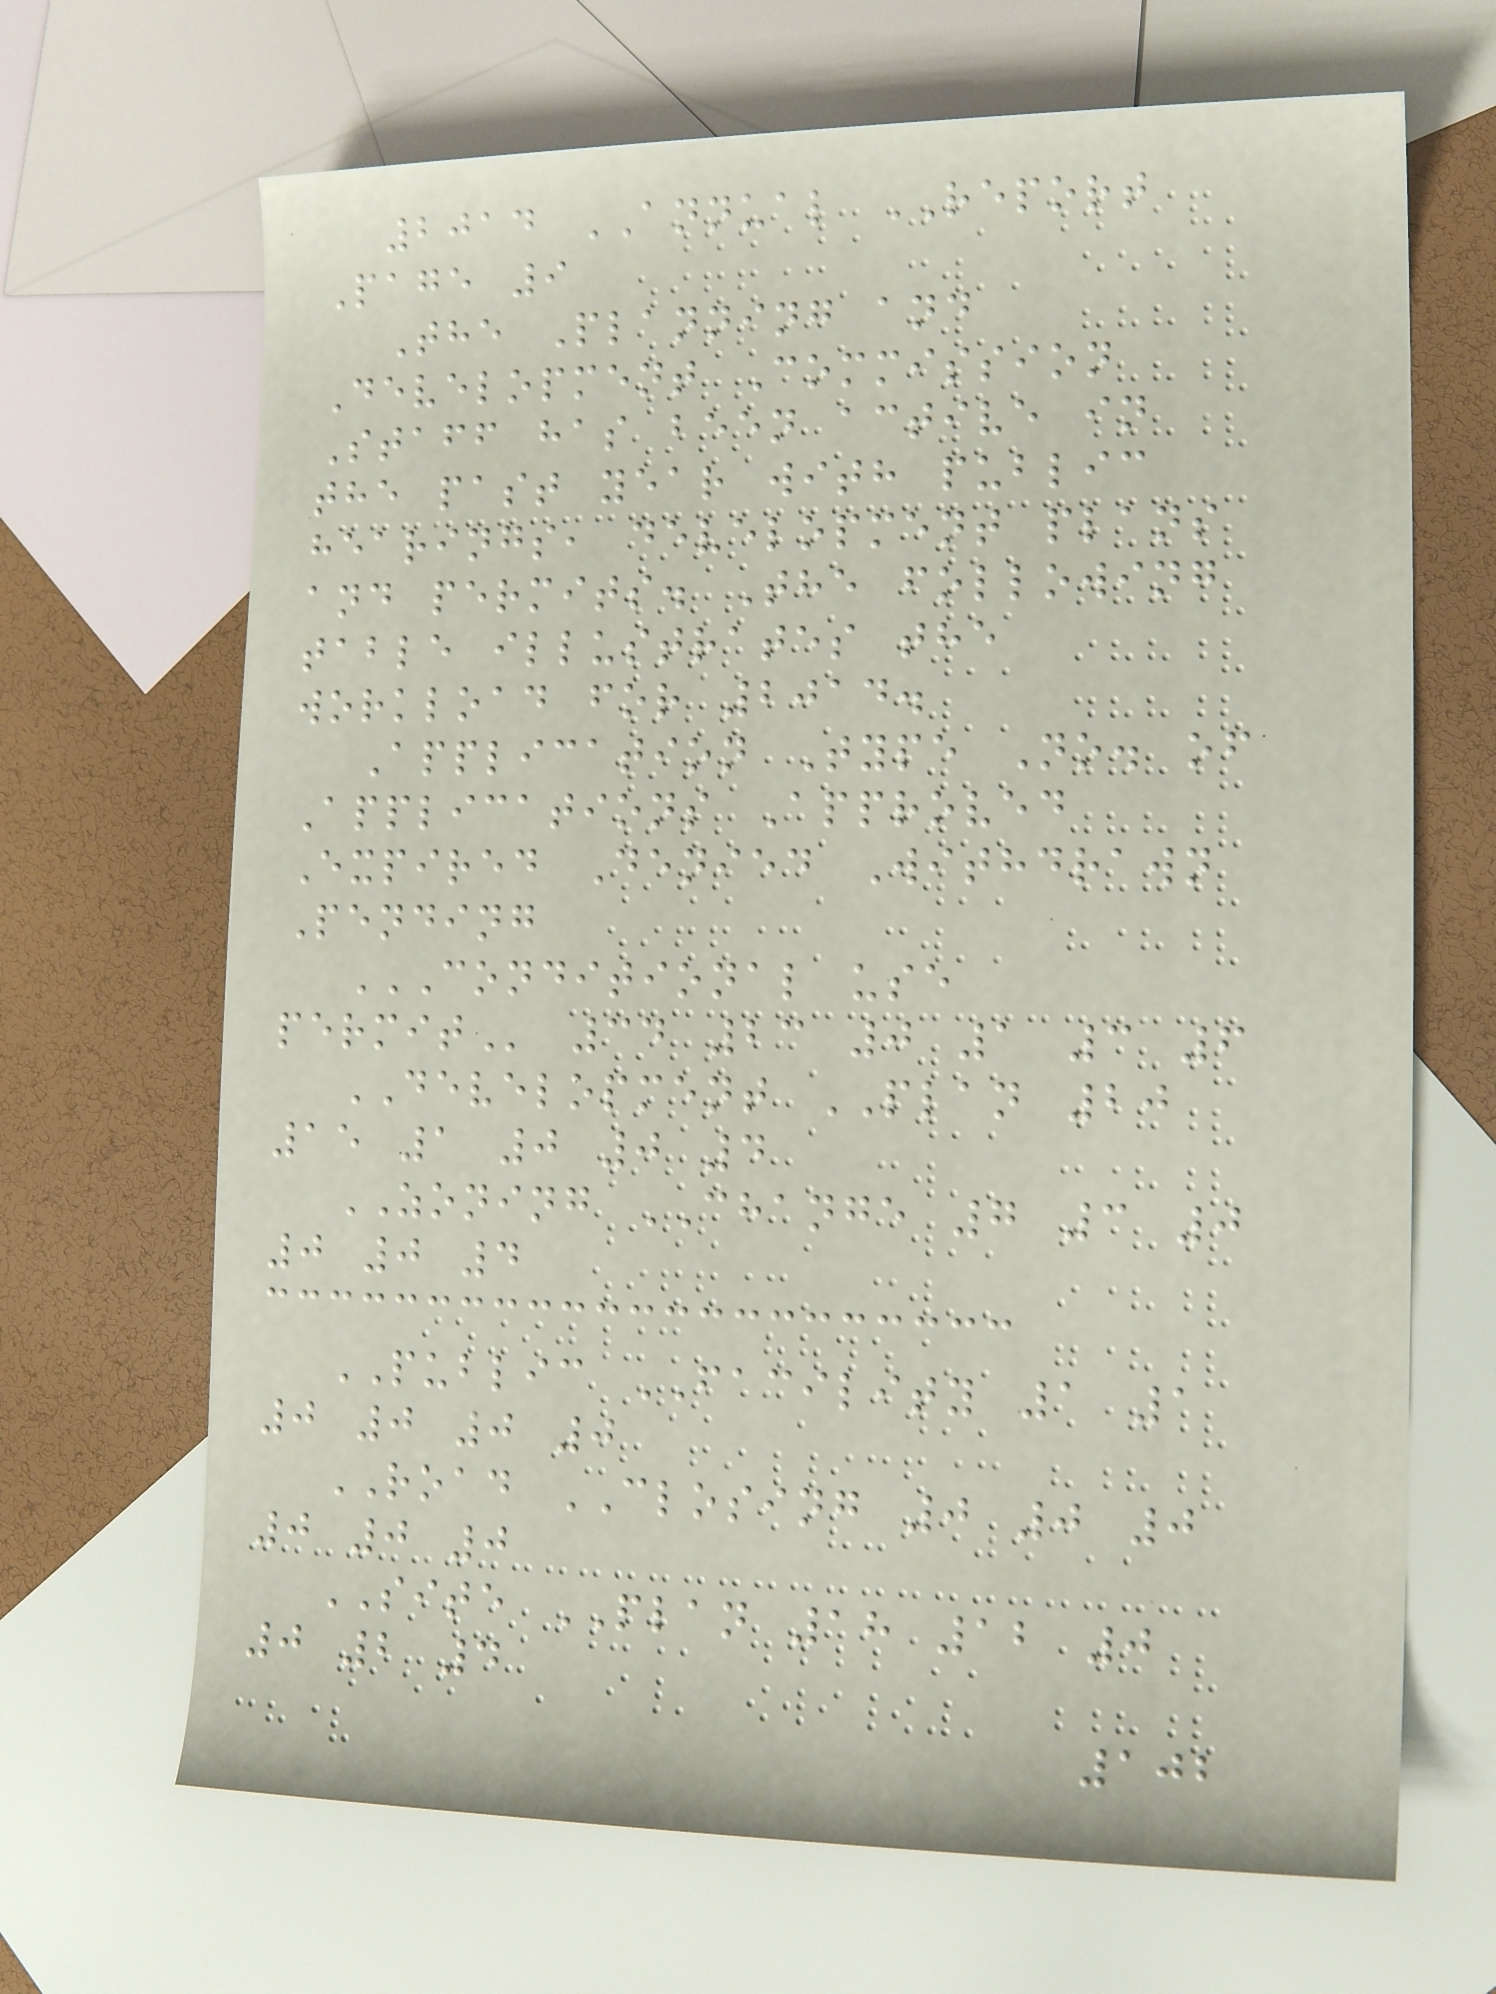2014 ANNUAL REPORT
Page 9
The Planning and
Development Commission
Staff has been active in
the past year with public
hearings, development plans
and permits. The following
table illustrates the
workload for 2014.
Application Type No. of
Applications Approved
Expired Denied Withdrawn
Pending
CONDITIONAL USE
PERMIT 34 23 0 1 3 6
DEVELOPMENT PLAN 20
15 1 0 0 4
ZONING CHANGE 7 3 0
0 0 4
PUBLIC FACILITY 1 1
0 0 0 0
ROAD CLOSING 0 0 0
0 0 0
SITE PLAN 18 12 0
0 2 4
102
